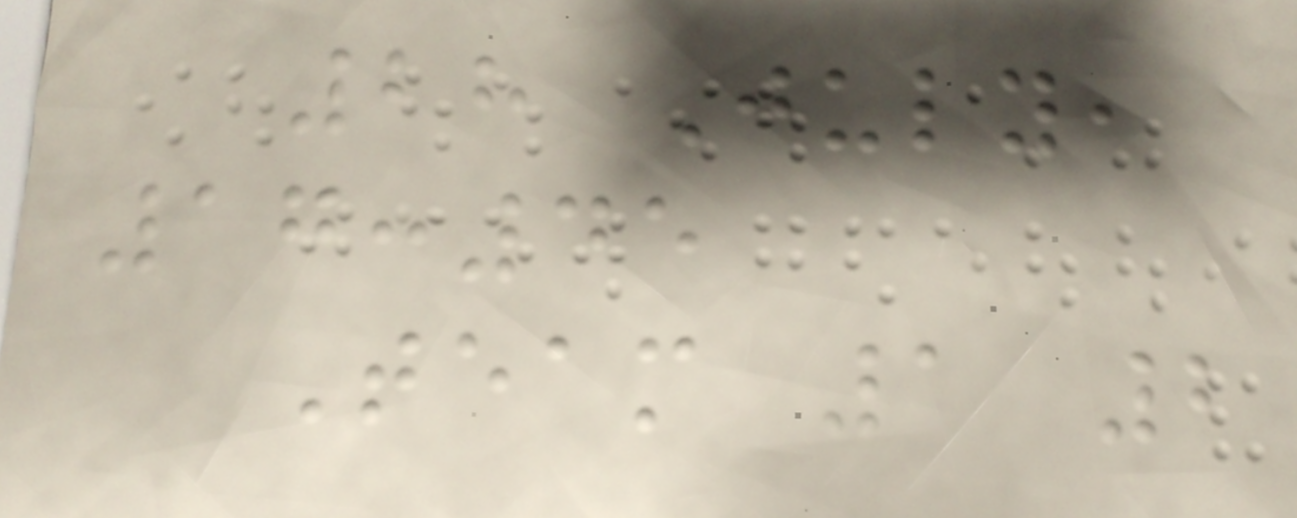28 July,
17:45
Team 1 2
